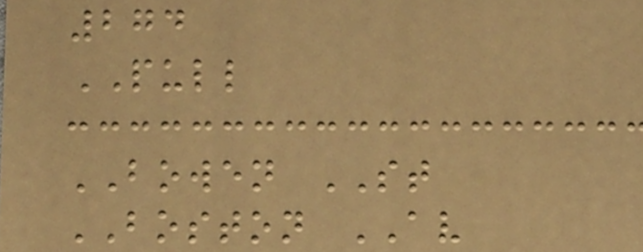274
PULL
BOWEN ST
BOSTON AV
